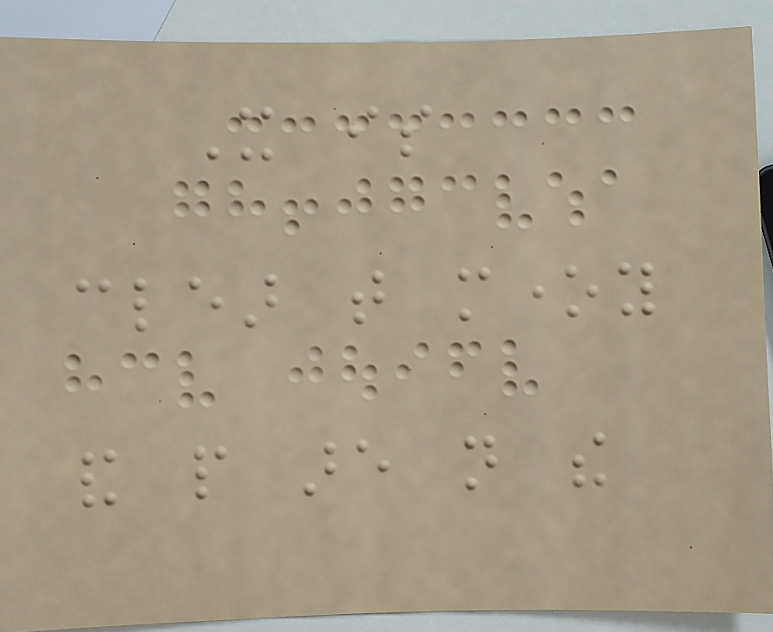It is
clear that money
and people are not the
